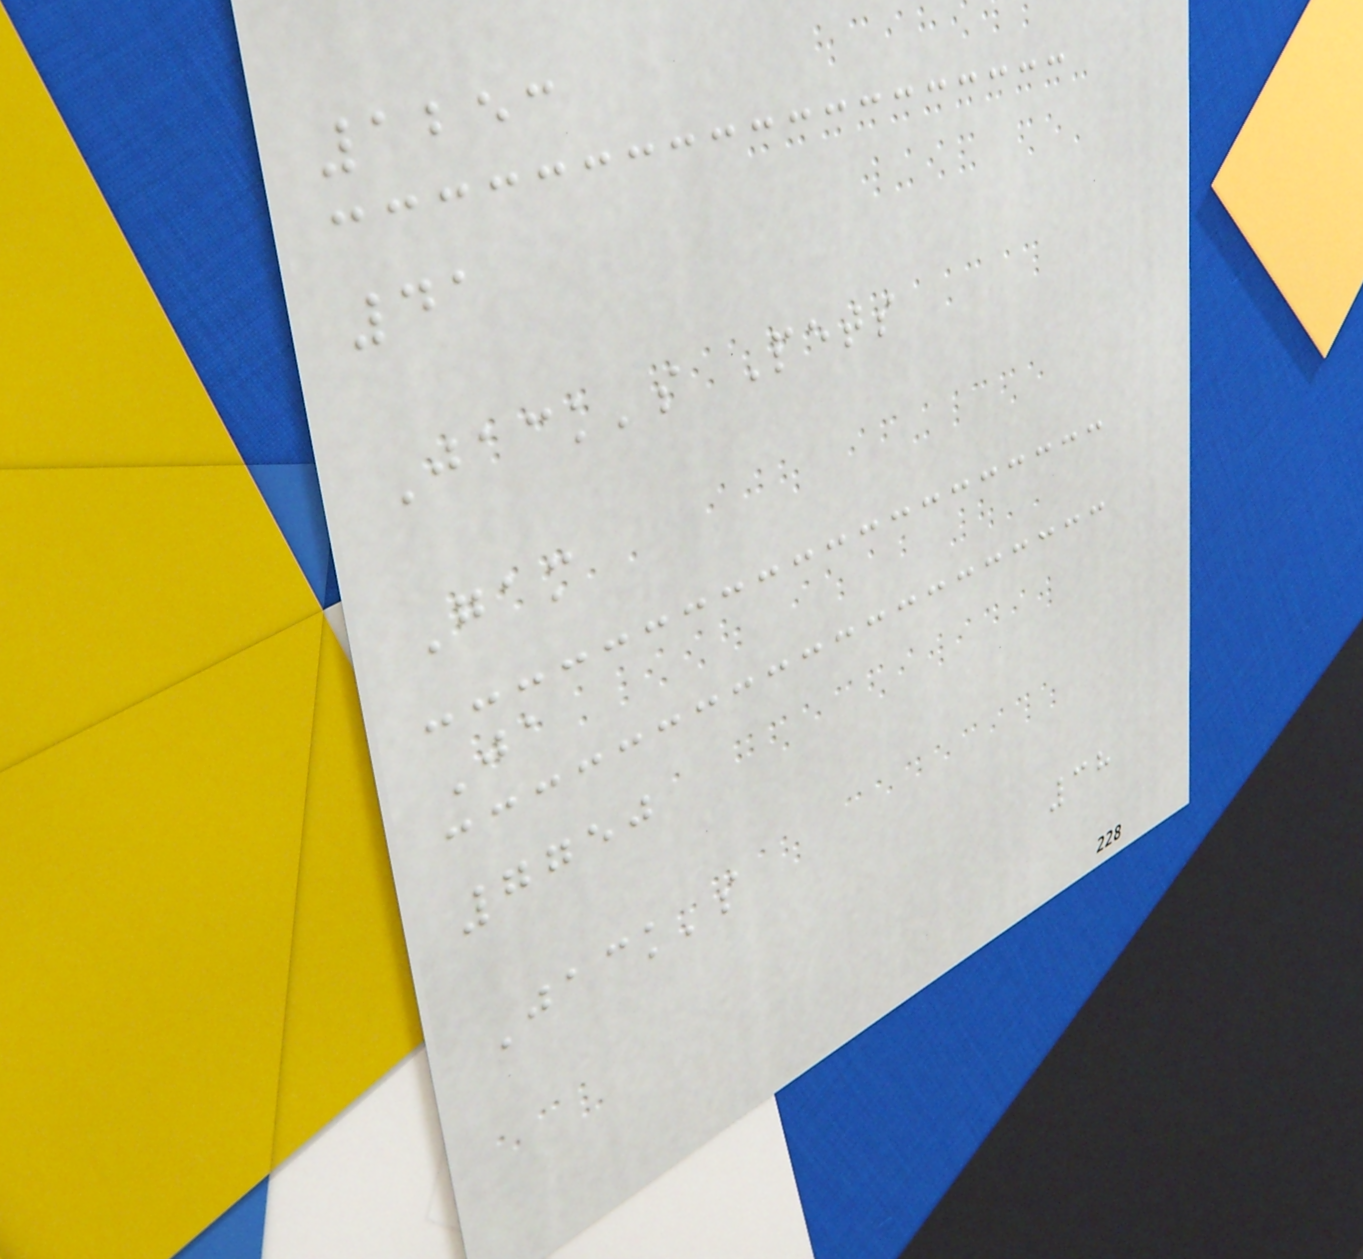1253
41
Jack's Pets
Gam
Ja
7750
Jack's
38
